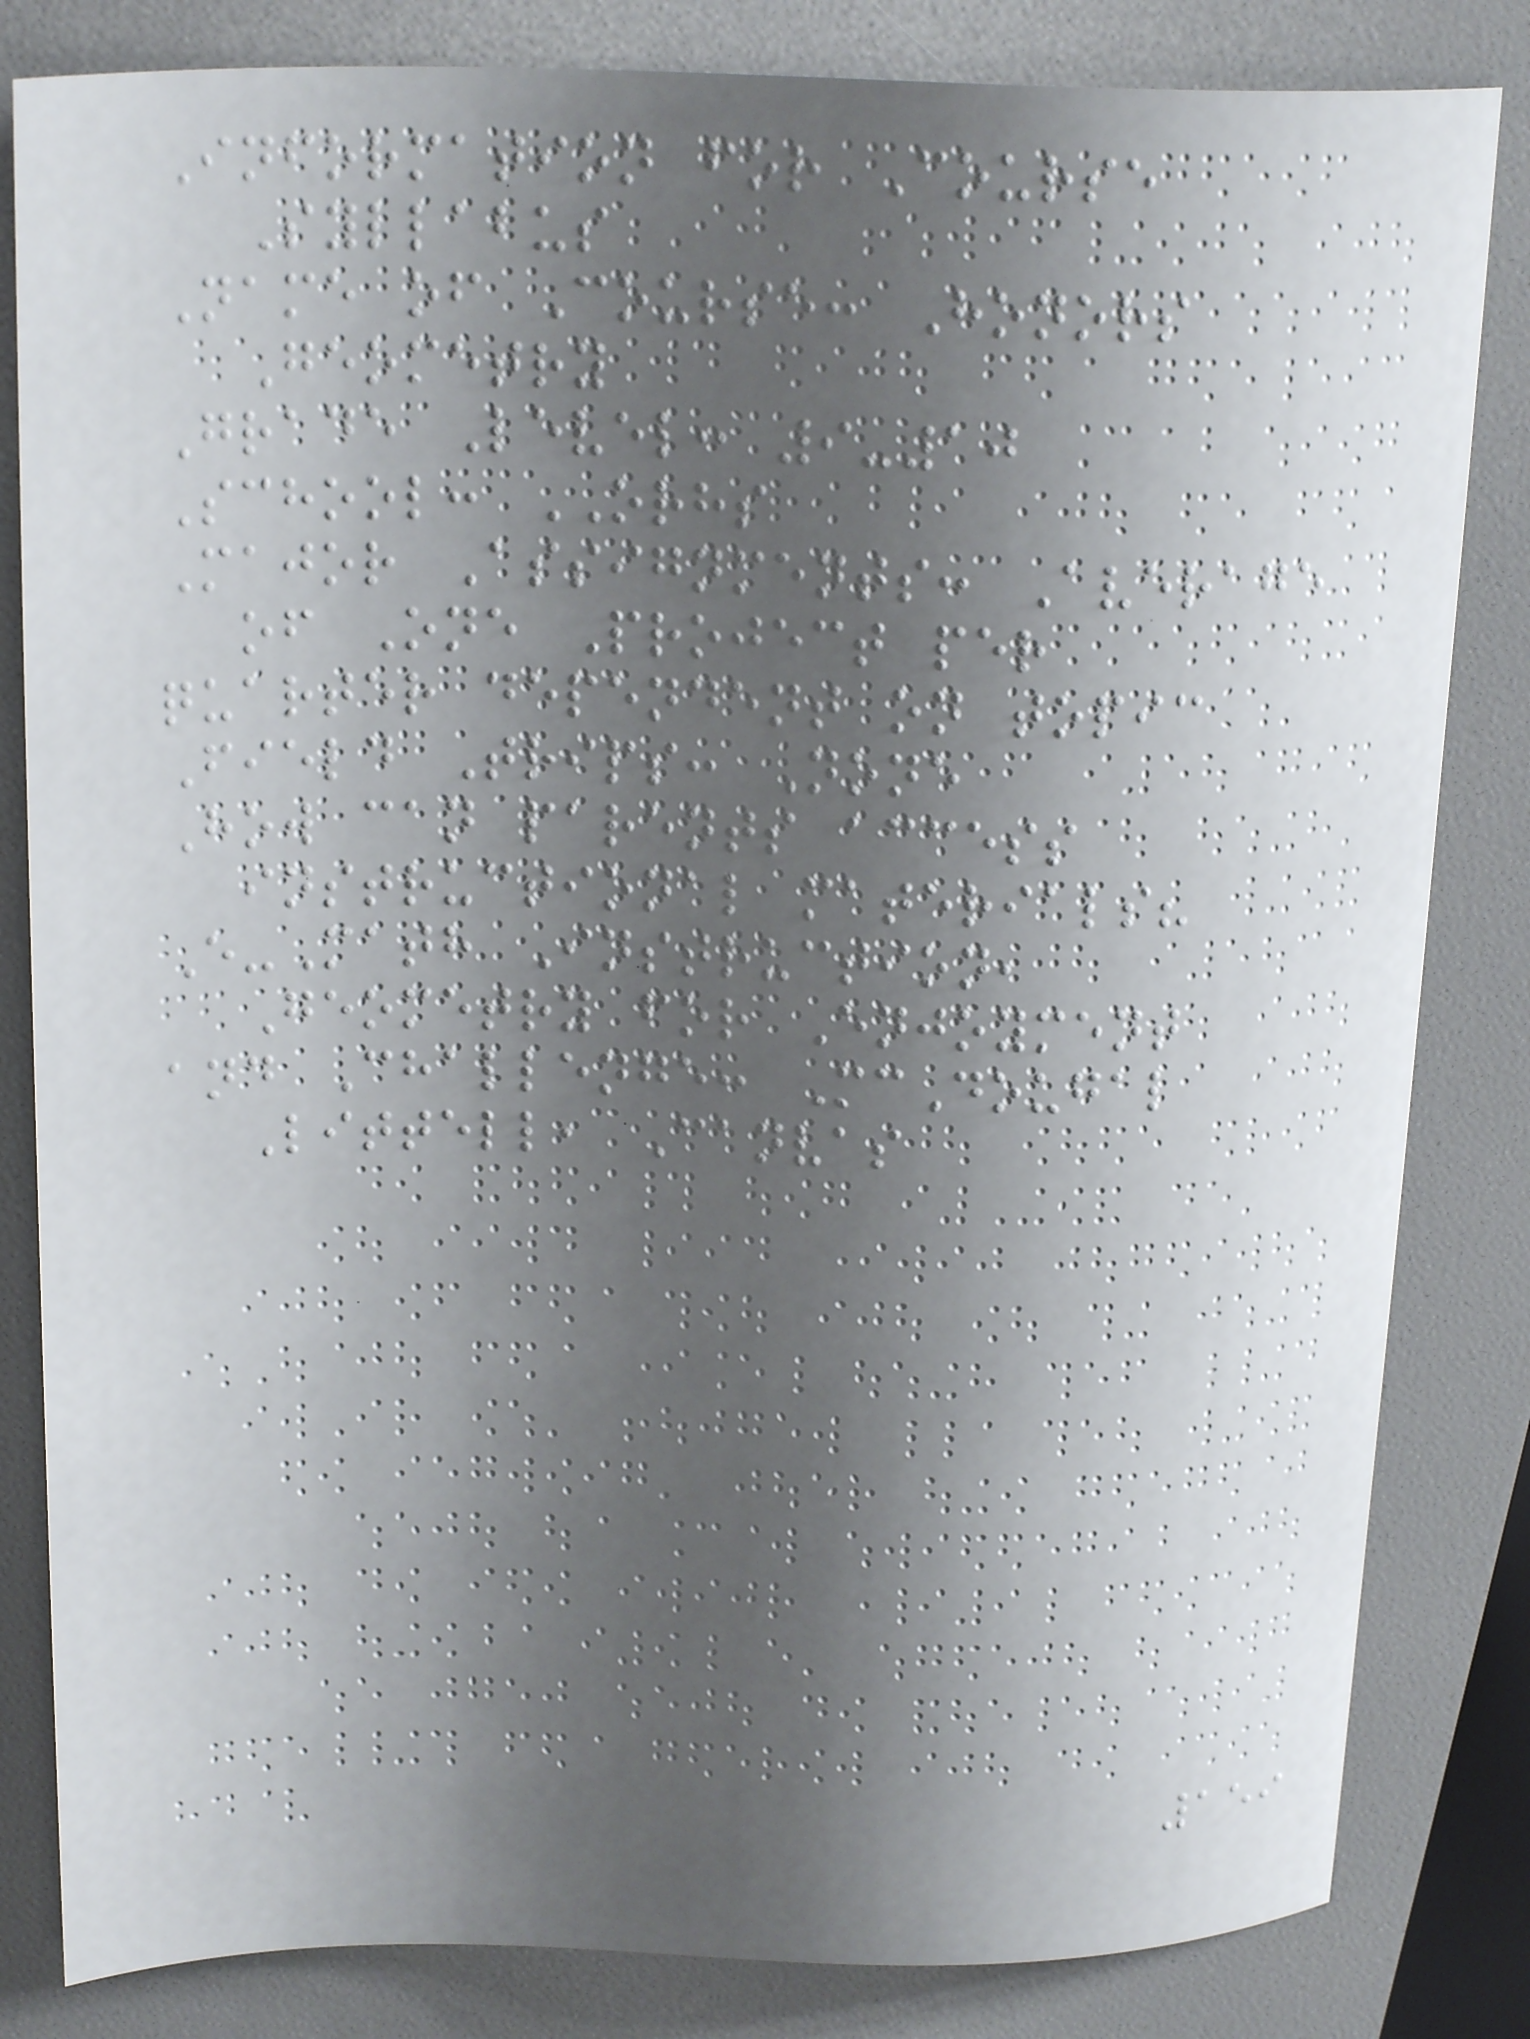Information for Course
Syllabus
Name of Course: Honors
Geometry
Grade Level: 9-10
School: ORHS
Major Assignments: Average
of One Project per
quarter dependent on topic
Field Trips: None
How can parents access
instructional materials?
E-Math Instruction,
Geometry for Enjoyment
and Challenge: McDougal
Littell, Canvas
159
